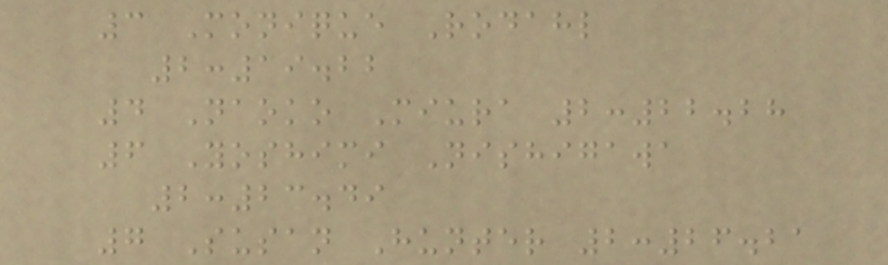3 Monique Rodahl
2:19.22
4 Naoko Miura 2:22.28
6 Yoshimi Nishigawa
2:23.49
7 Susan Hunter 2:26.21
